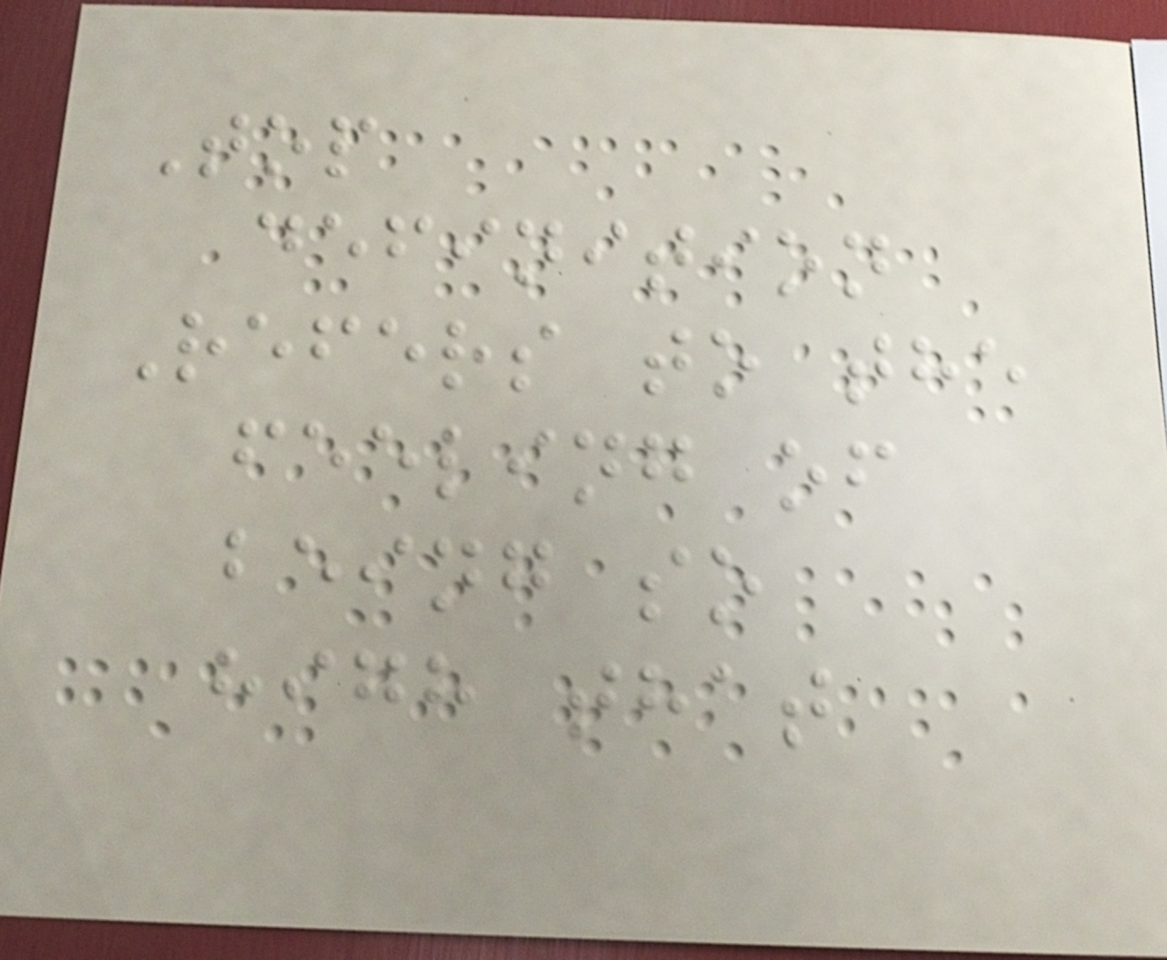Top
definition
Refers to the
feeling of
being so
high that
